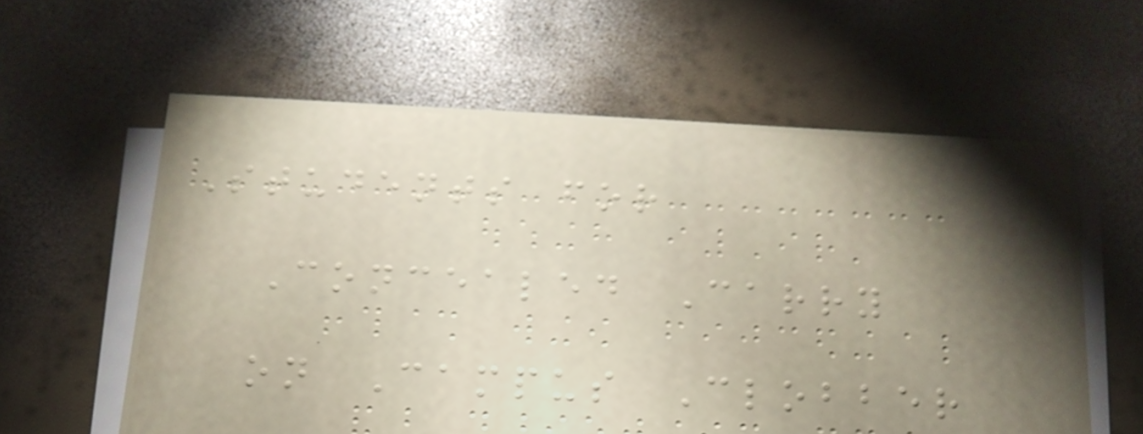Students for
Concealed Carry
on Campus Clobber
